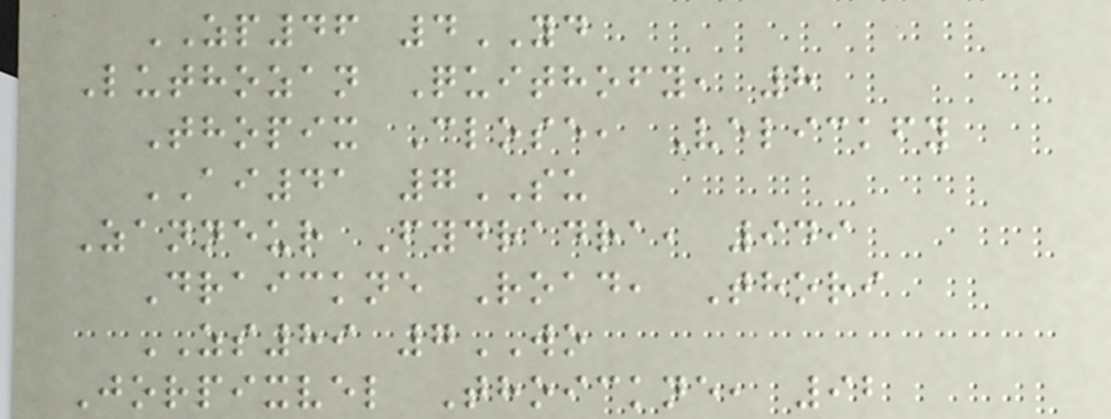ZP46 4YD
Luthozan Quithofy, 8
Thopix Close, Velickfy
AI41 7SU
Zanneur Fydradra, 949
Draickne Road, Thori
ZS89 7WO
Jorpixvel Thoickne, 92
